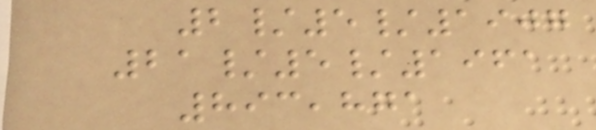2/5/1907
21/5/1961
893,871
